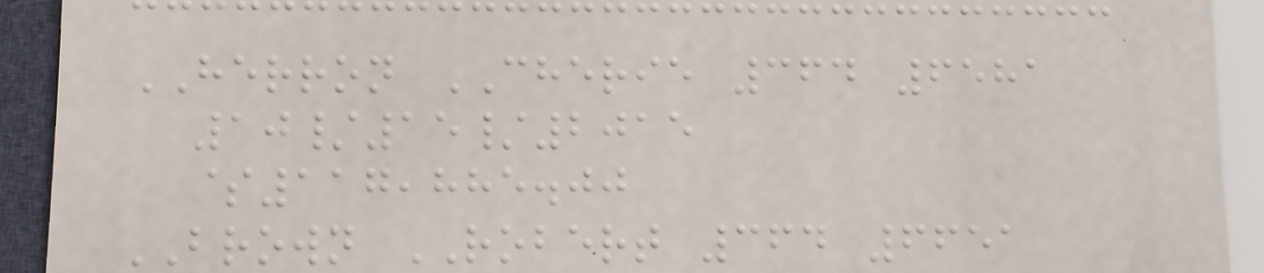HERRON CHERIE 364 6581
10/15/2015
$117,885.00
BROWN ROBERT 364 6651
